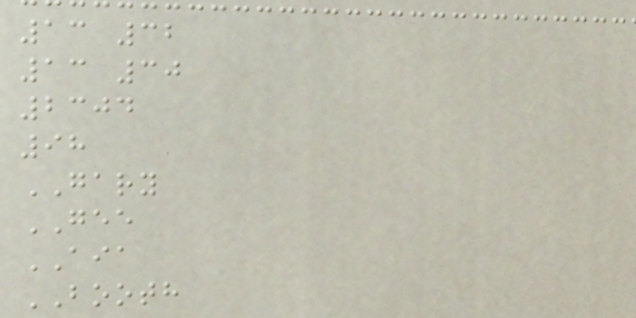13 32
13 30
2304
98
GARY
GEE
AIA
BOOTH
